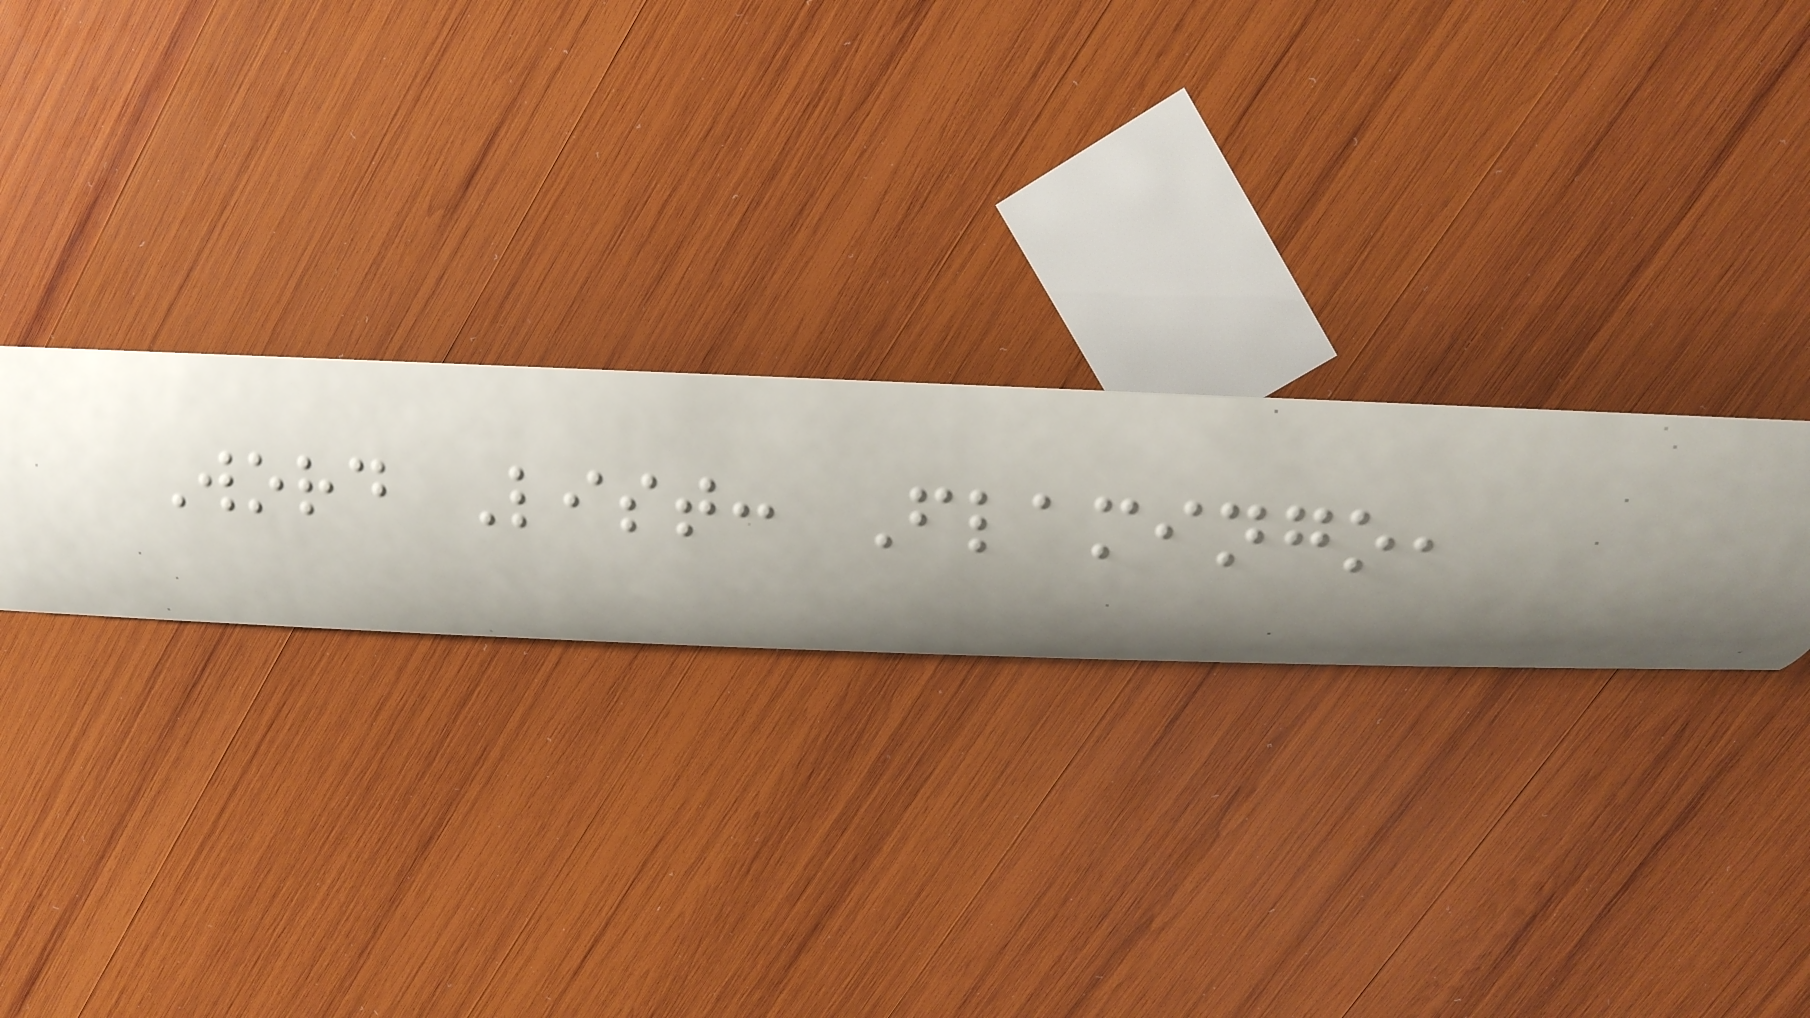Word List: Flamingo,
